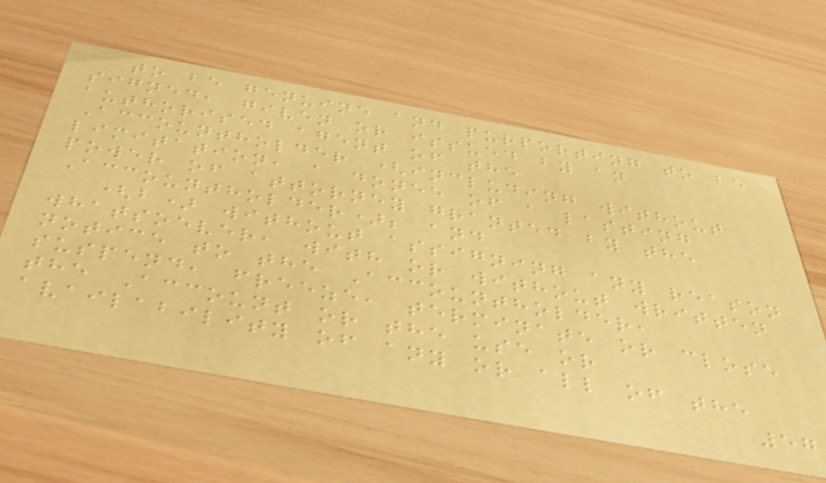to be genuine and purporting to be
signed, given or issued by an
authorised agent of the
Accountholder (including without
limitation, a donee of a lasting
power of attorney granted by the
Accountholder); and
(b) without assigning any reason
whatsoever, with or without written
notice to the Accountholder,
suspend, freeze, terminate or close
the Account or the use or
availability of any or all of the
57
